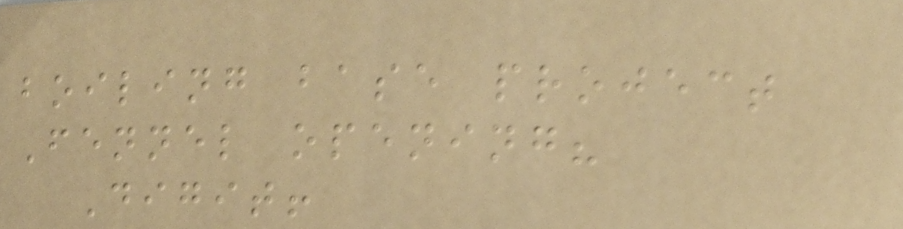boiling base project
Fennel opening?
Digit!
